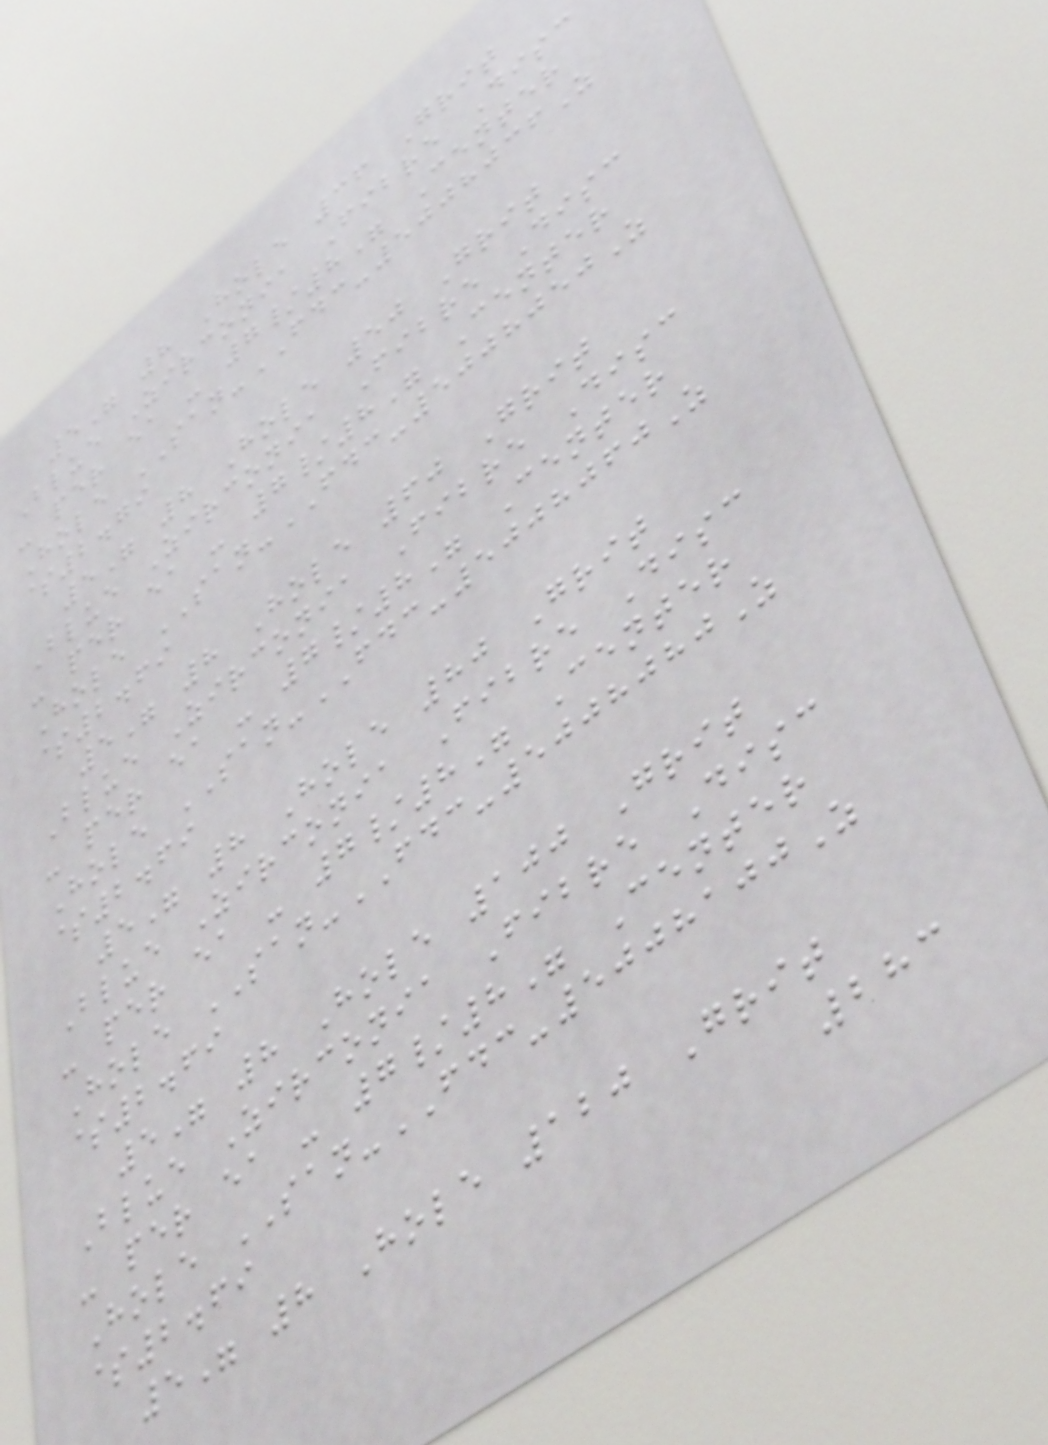5" 8 Hole 36 Grit
Blue Zirconia Fibre Disc
- per ea - 7/8" Center
Hole SAN-FDC-5008036Z
$2.79
5" 8 Hole 50 Grit
Blue Zirconia Fibre Disc
- per ea - 7/8" Center
Hole SAN-FDC-5008050Z
$2.69
5" 8 Hole 60 Grit
Blue Zirconia Fibre Disc
- per ea - 7/8" Center
Hole SAN-FDC-5008060Z
$2.69
5" 8 Hole 80 Grit
Blue Zirconia Fibre Disc
- per ea - 7/8" Center
Hole SAN-FDC-5008080Z
$2.69
5" 8 Hole 100 Grit
Blue Zirconia Fibre Disc
- per ea - 7/8" Center
Hole SAN-FDC-5008100Z
$2.69
5" 8 Hole 120 Grit
283
